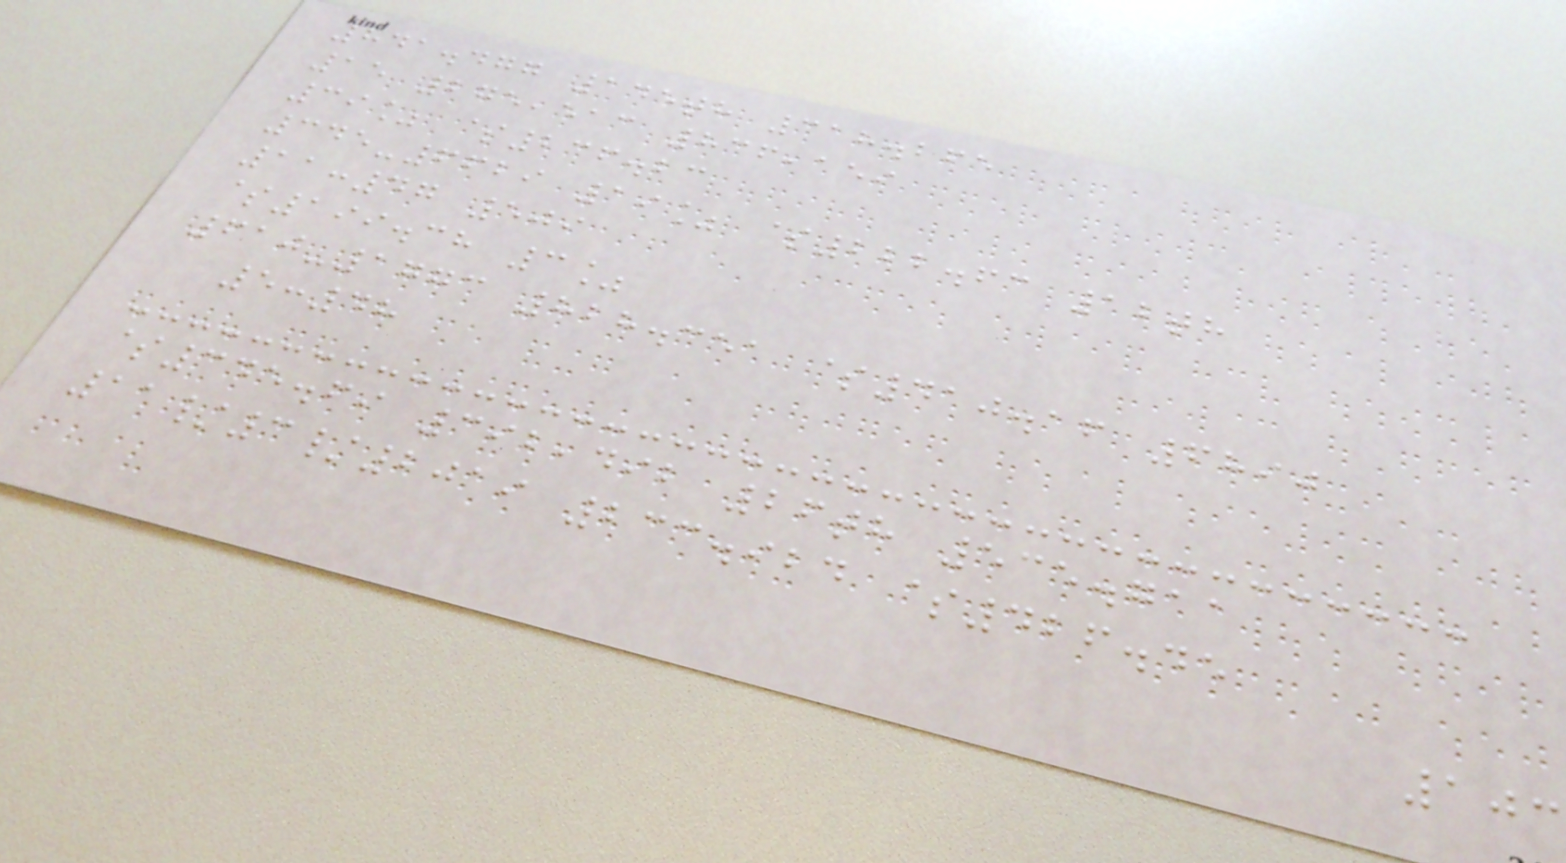841.477 145th 318.265
15 275,513 836,159
39% $236.23
345-6629 19% $222.63 12th
11:47 509
$199.38 3%
610-1773 828.351 $410.16 6890
5:48
$345.69 392,492 26th 535.711
11/3/2019 233.924 $426.45
103
